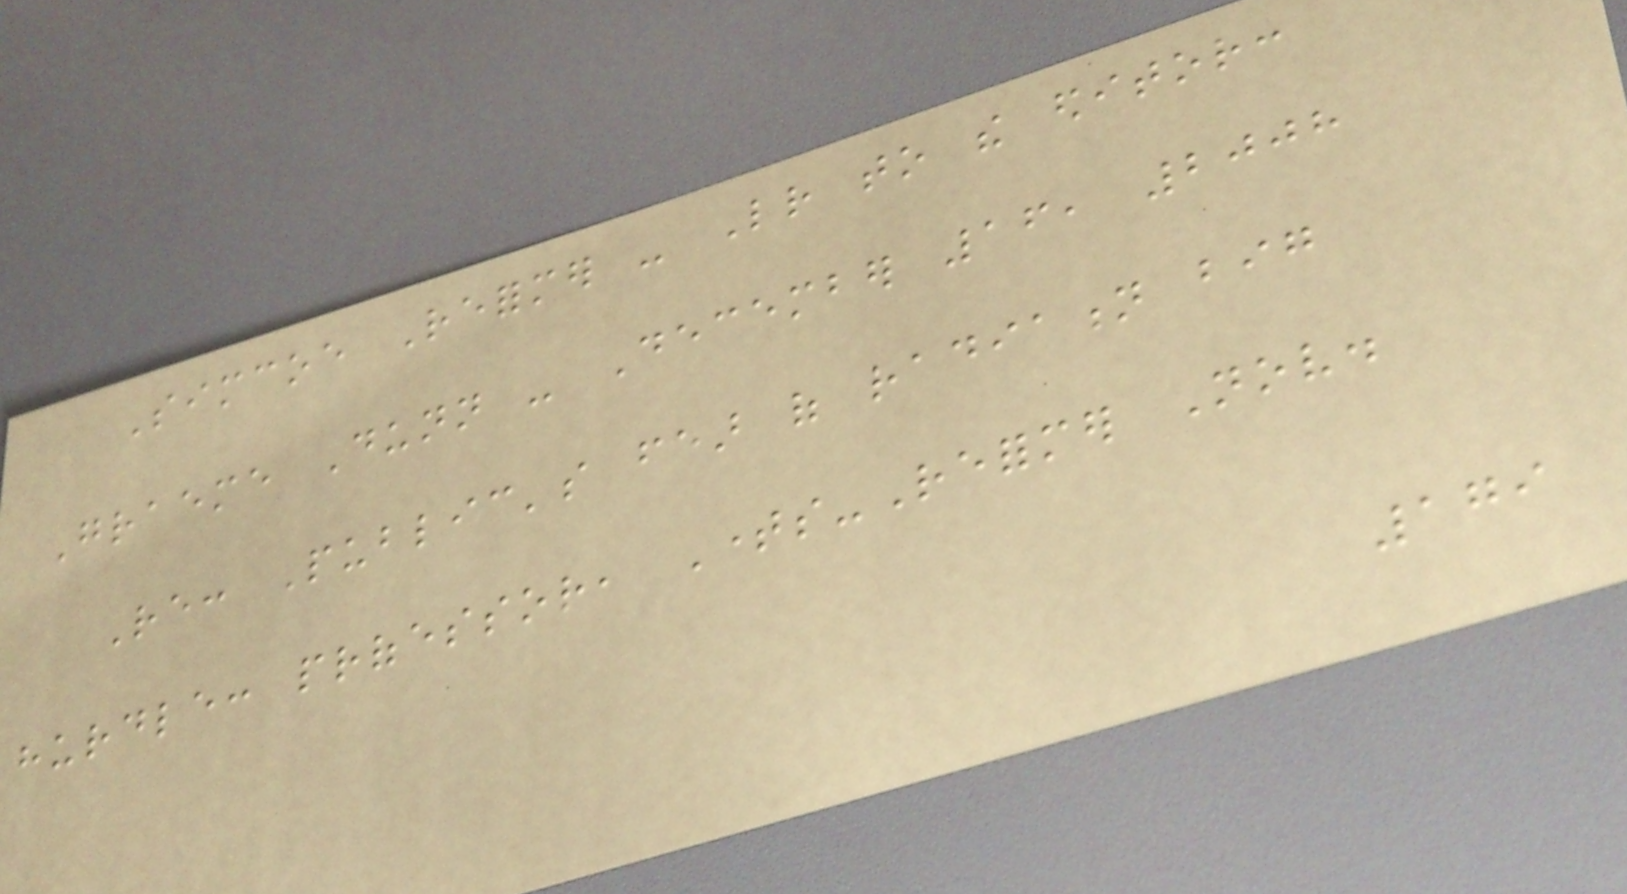Simcoe Reformer - Letter to the editor:
Graeme Dunn - December 16, 2008
Re: Public's fear of radiation big
hurdle: professor, Times-Reformer Nov.
179
